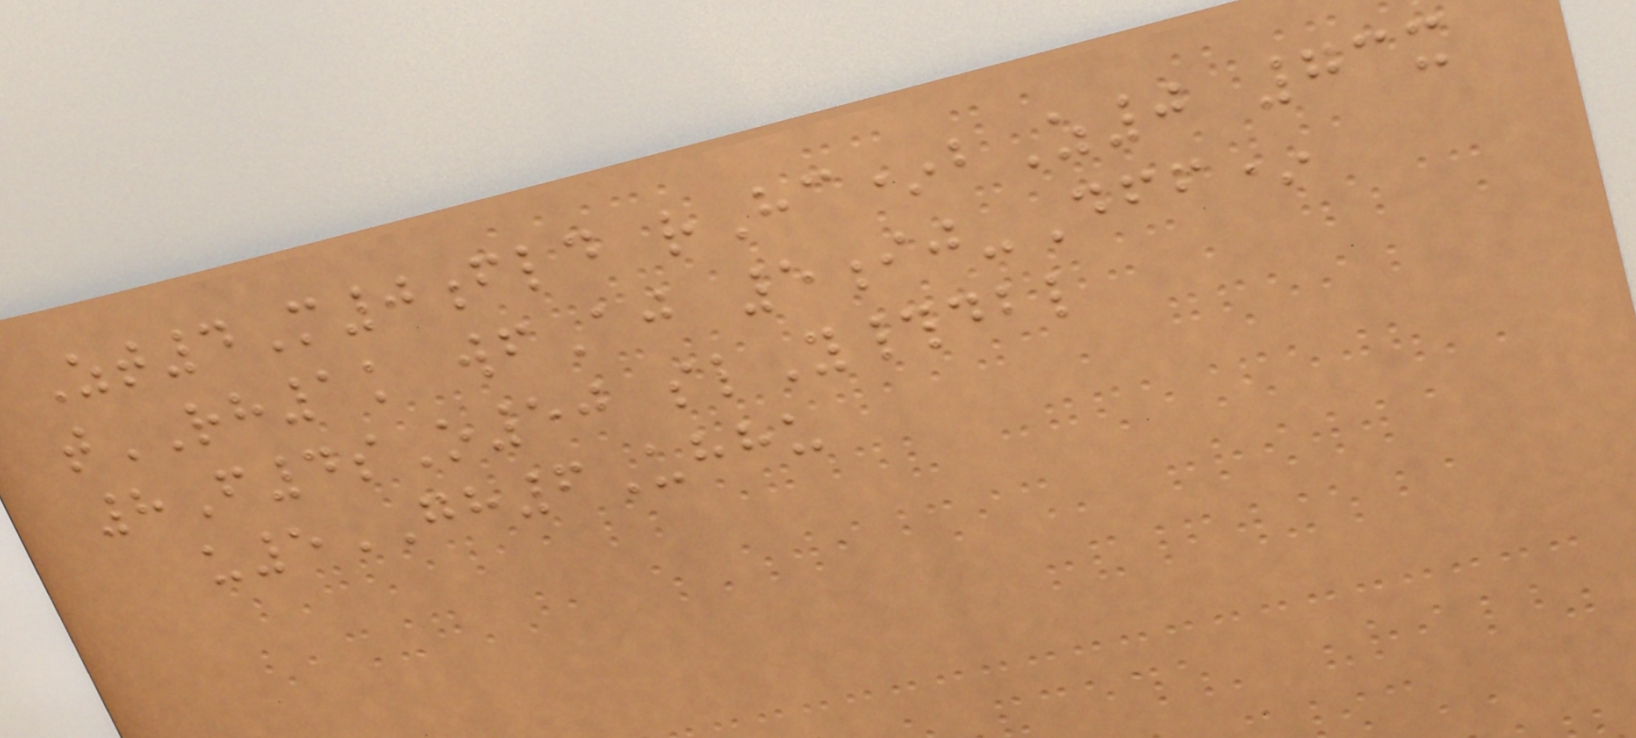Zt4M0fld rHc*bZ0 73x
tRH1k wfAj 5ij-Dff*
8F4sO50 slY#dbl
u5GH6Uhhu
